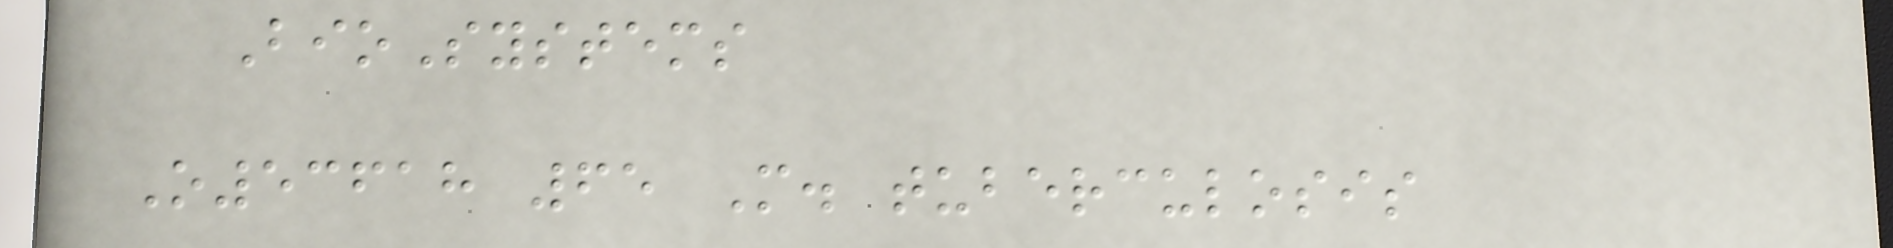BioSystems
O53618 65 M. tuberculosis
